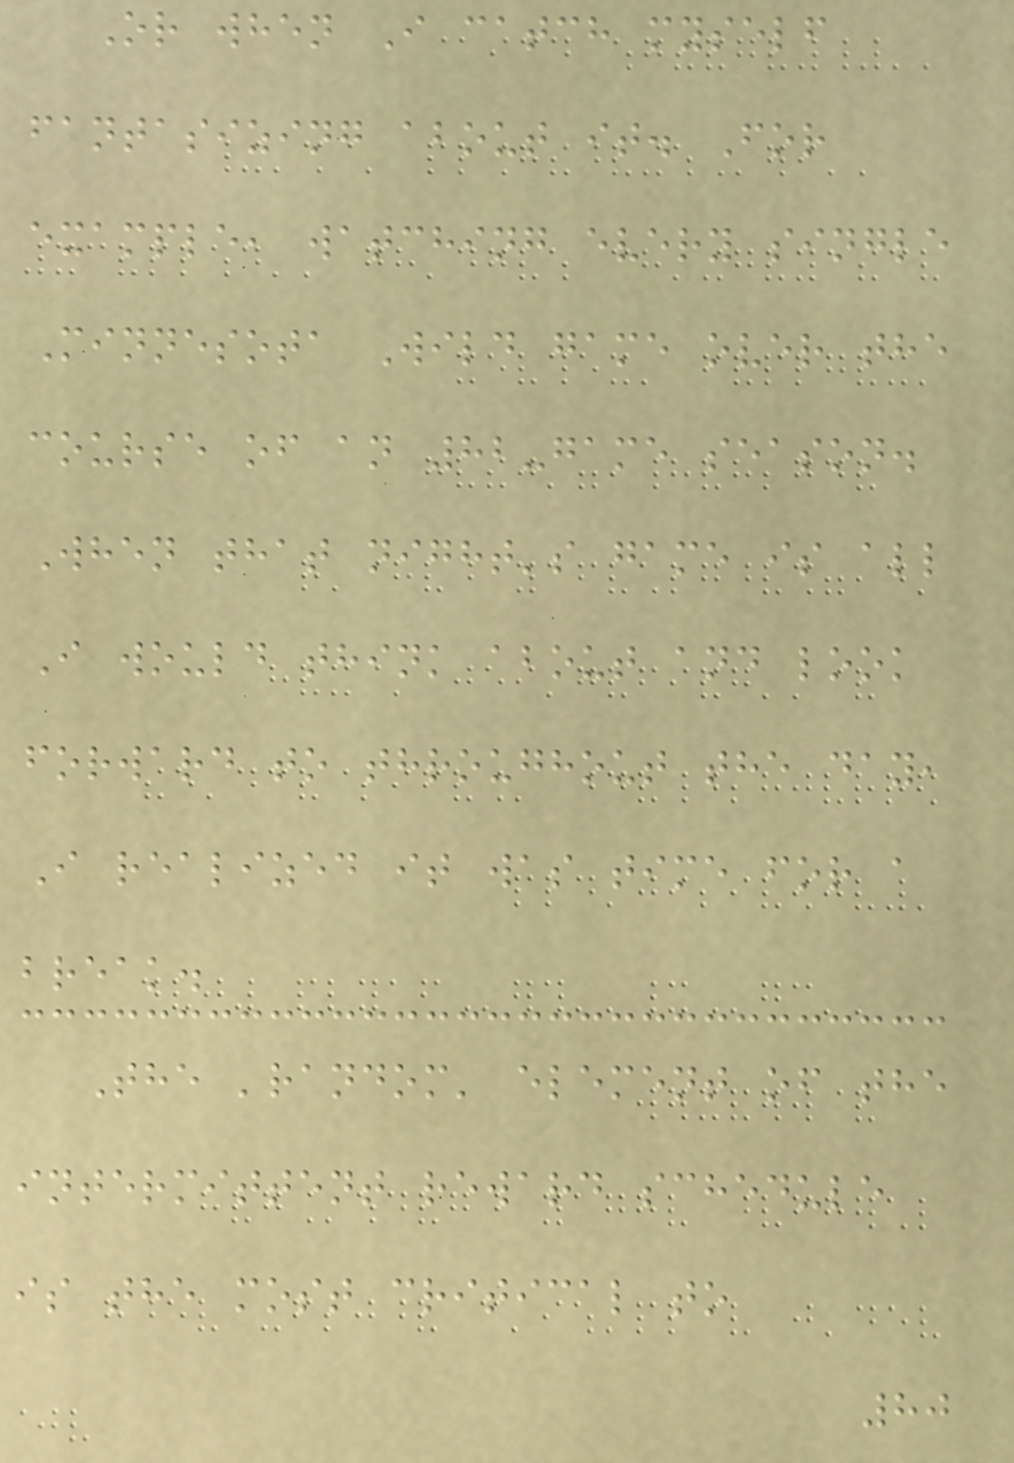Or when I catch myself
fantasizing about it. For
example, watching every single
Minnesota Wild game over the
course of an 82-game season.
When that night's game is all
I would think about and look
forward to throughout the day,
I realized it was time for a
break.
The 'random' element of the
intermittent reward schedule
is the most critical to
80
